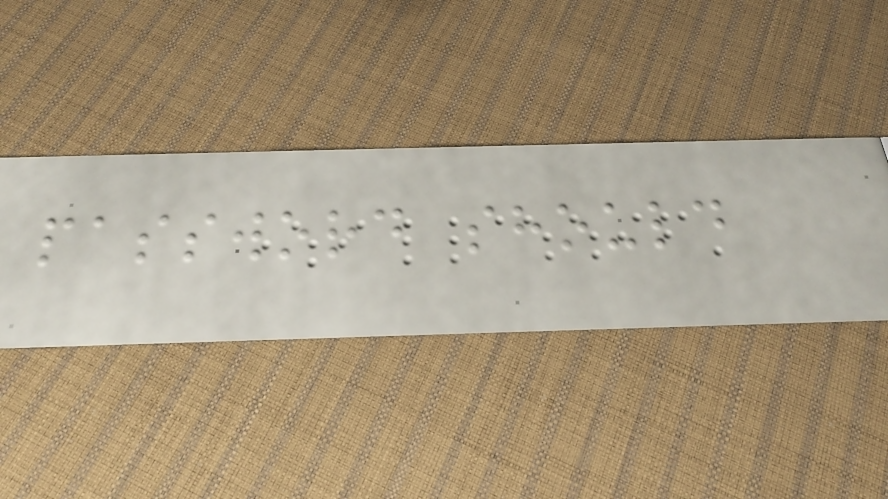password should
